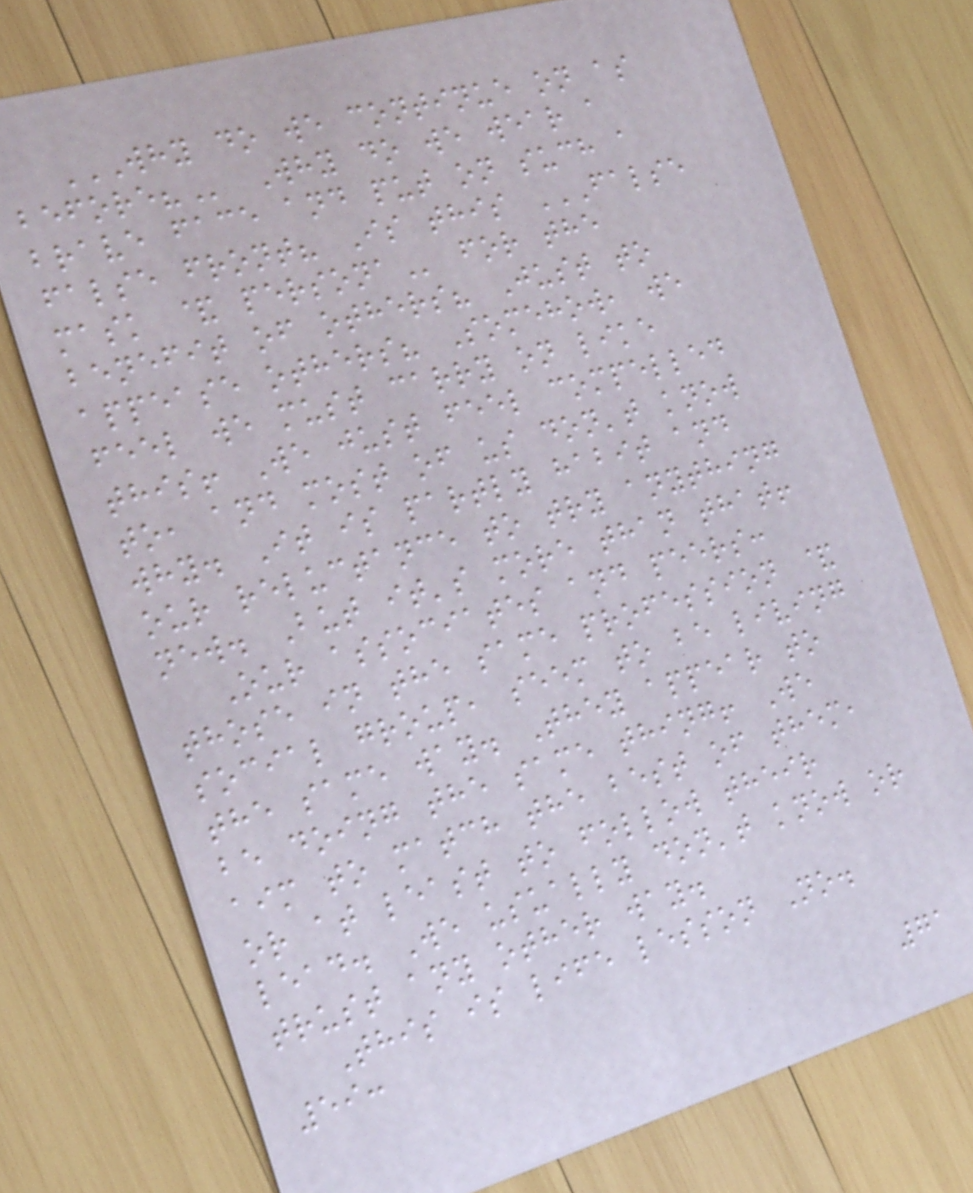WHY DO WE CONTINUE ON AS
BEFORE? Why do we wear a
brave face and put on such a
false front? Is this FALSE
MASK & PERSONA for the
benefit of others? Just to
appease others? Somehow, we
feel we must carry on like
this! We just feel compelled
to, and most of us don't know
why. It is partly habit and
our reluctance to try anything
new. But it's more than that!
Our associates and peers:
those in the same profession &
social group, seem to be living
the same way. They appear to
be doing the same thing! We
aim to match the best of them,
or at least to follow their
lead. We usually don't know or
trust any other way.
This is life lesson No.
59:
71
